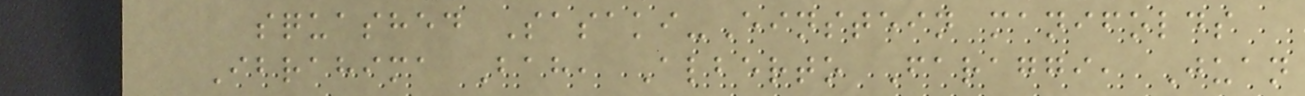squashed Sasaki-Einstein manifolds
Ibrahima Bah, Alberto Faraggi, Juan
